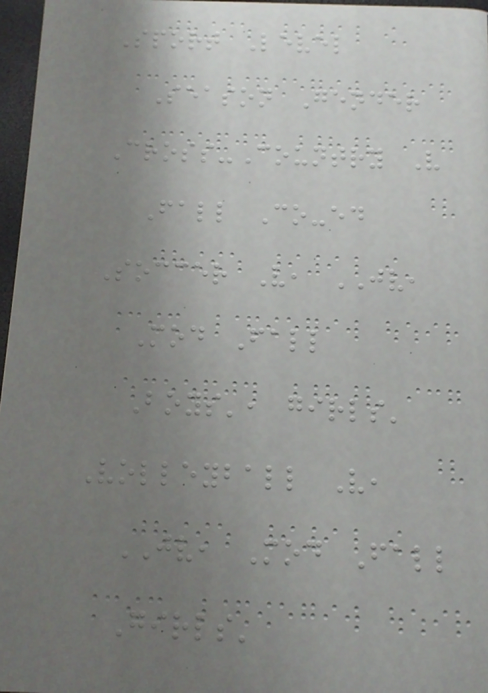Sport Level
Season Gender
Cross-Country V
Fall Co-ed
Soccer V, JV,
Mod Fall
Boys', girls'
Volleyball V,
JV, Mod Fall
Girls'
